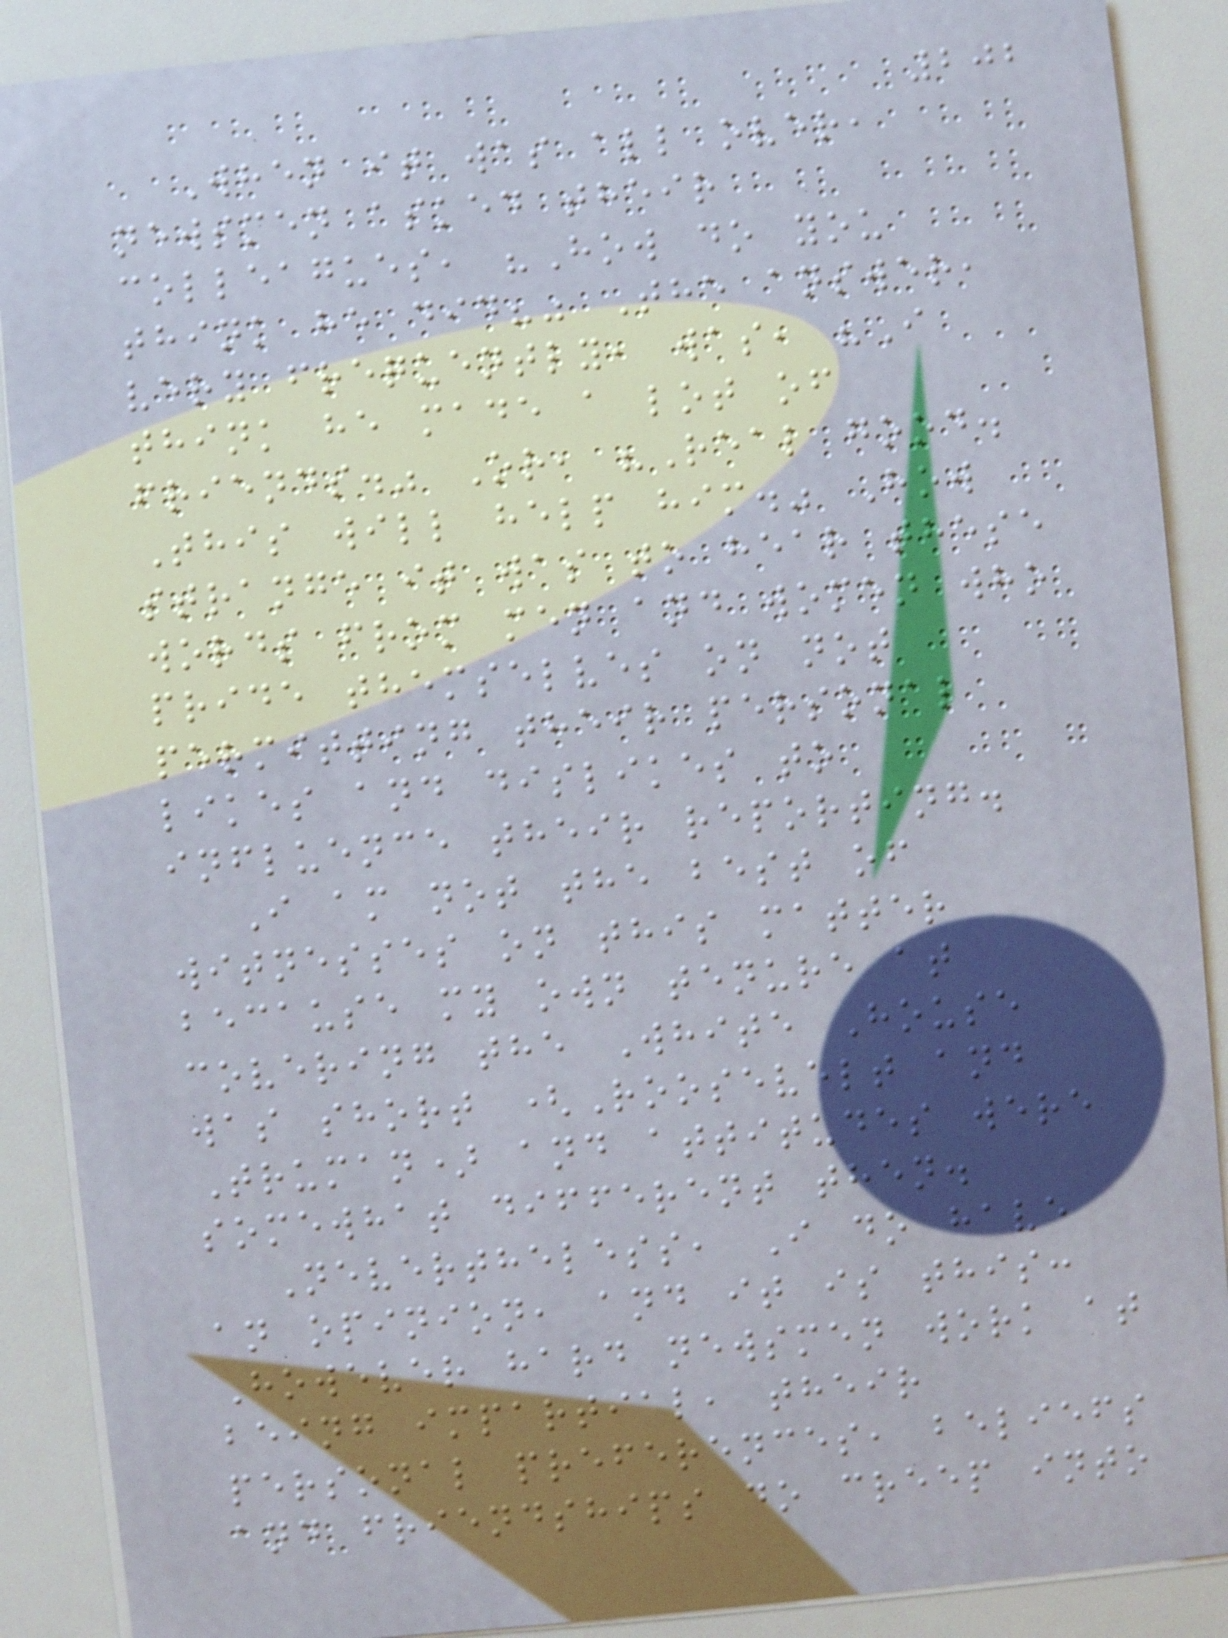202
When it was all over,
newsmen asked their
colleagues, "How do you
think he did?" The answer,
very frequently, was, "I
think he made a lot of
friends." Or, "Real good.
This will help him." How
strange it was to hear these
words from men and women who
pride themselves on not
permitting their personal
likes and dislikes to
influence their reporting.
I am not the best of
witnesses on this matter
because my own tenure at
covering the White House
was short (Roosevelt and
Truman) and attitudes were
somewhat different then.
Nevertheless, I do have
an opinion, and it is this:
However hard newsmen work at
being impartial, their
personal preferences, beliefs
and friendships do creep into
